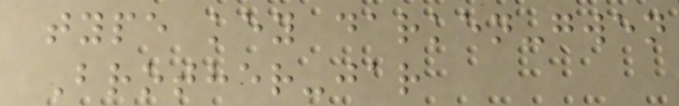type key darken-gwen
Brother-jar
